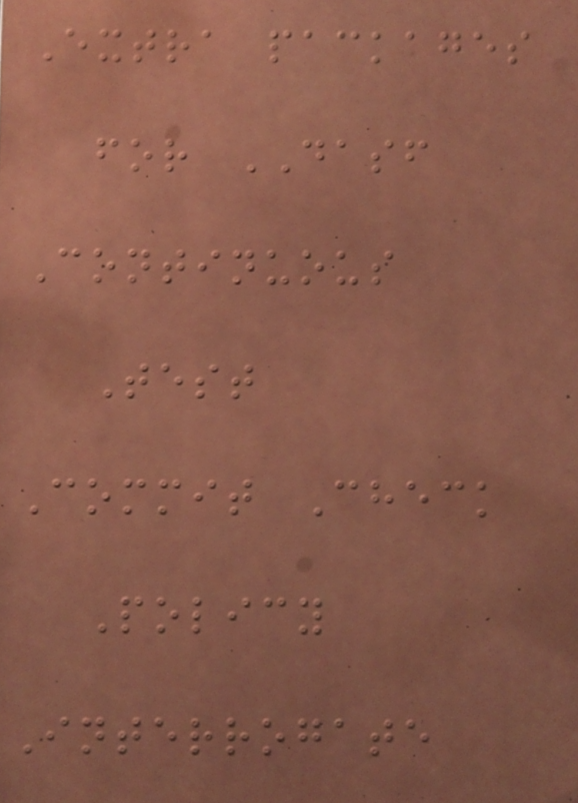Extra packages
for DASF
Continuous
Test
Commit Check
Policy
Interrogate
